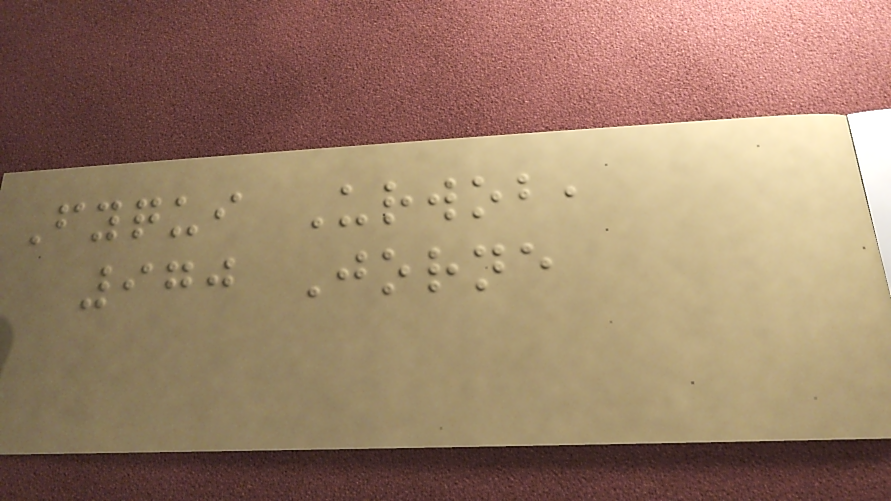Fyqui Urwob,
970 Jorne
